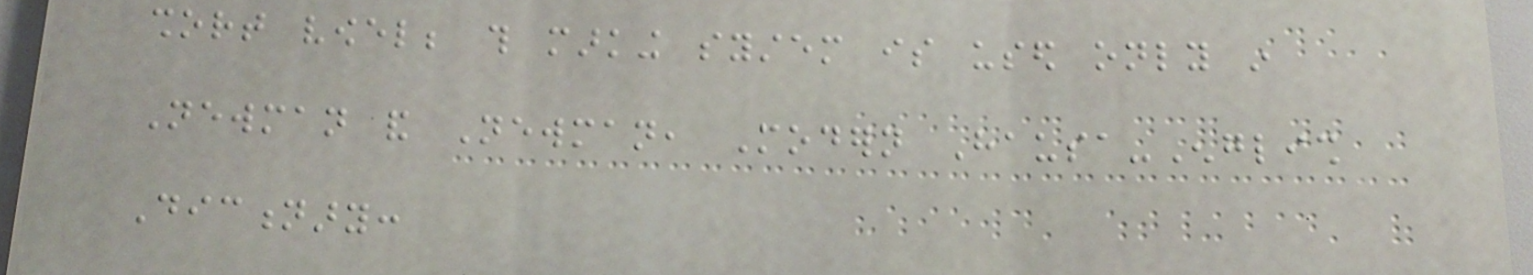short vowel; this marking system is used only in
Newman and Newman, Modern Hausa-English
Dictionary:
